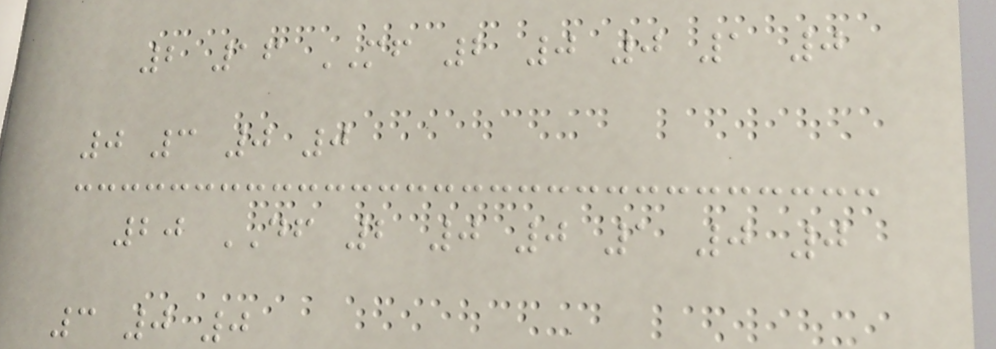2 16 MF 2 0 0 1 0
0 3 0 0
20 DF 2 0 0 1 0 0
3 0 0
